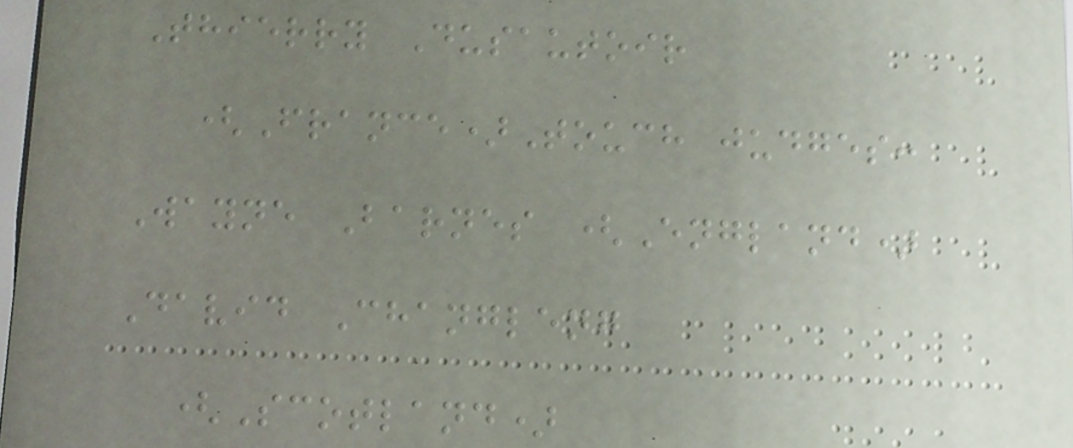Thierry Dusautoir
(France)Touch judges:
Wayne Barnes (England)
David Changleng
(Scotland)
